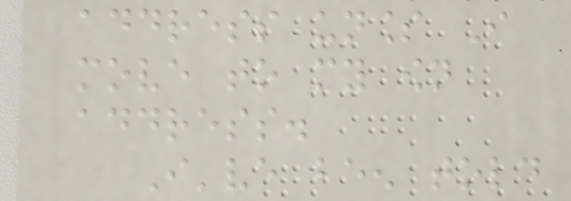address unless I
move to my own
address.
I've been told
